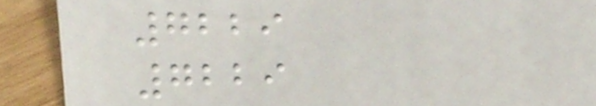7229
7229
